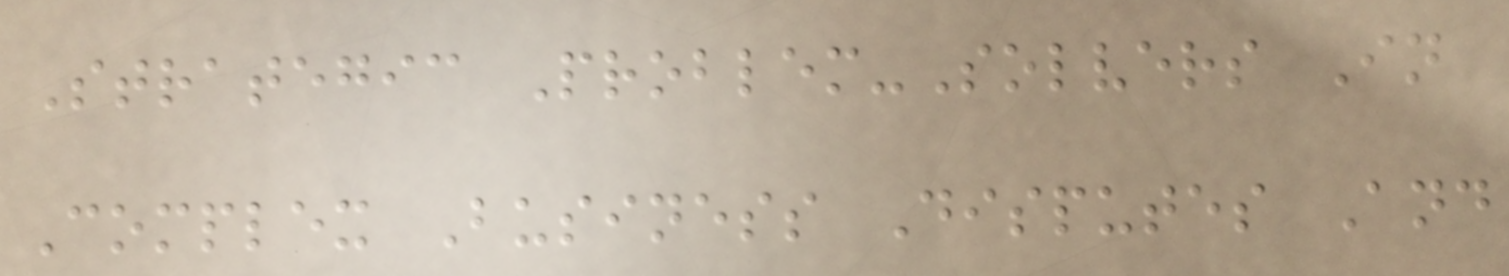Strategic Problem-Solvers In
Complex Business Disputes And
